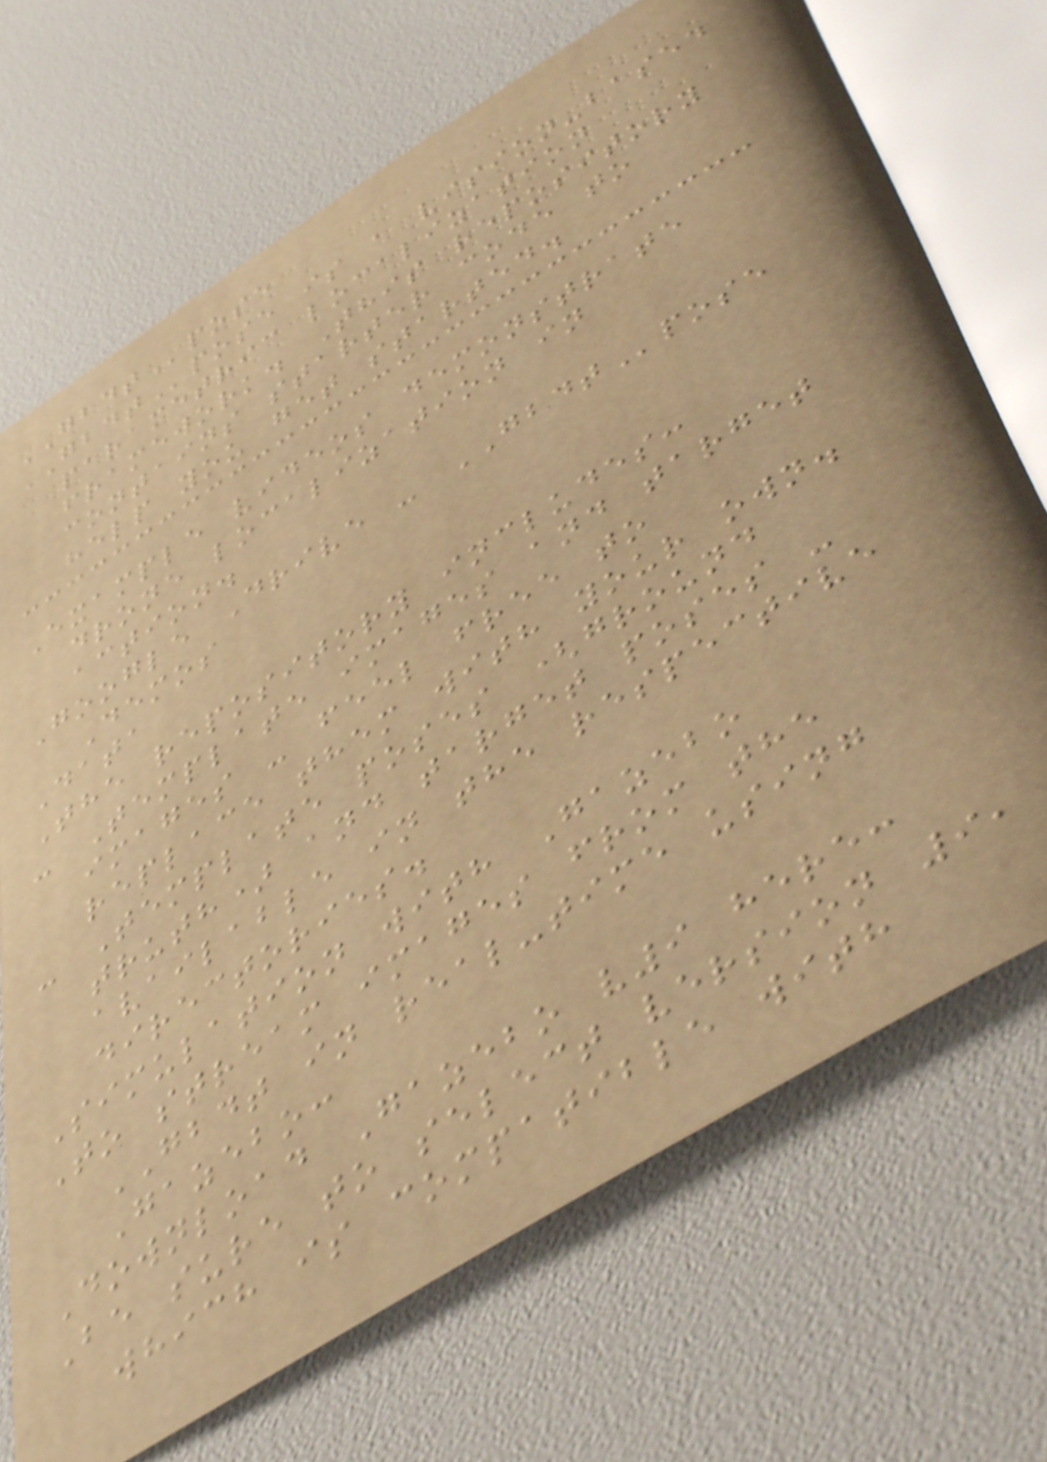GBDTpose
GBDTpose is a vision-based
parametric localization
framework. This repository
contains starter code to
help you get started.
Example videos demonstrate
drone localization in
action.
Google Drive - GBDTpose
Demos
Data
The repository includes:
- Template images and target
images - feel free to
replace them with your own.
- Template poses (ground
truth) and target poses -
available in the respective
directories.
Simulation with Gazebo
To stream images from the
GBDT in real-time using
Gazebo:
Download Gazebo v9 here:
Be sure to select version 9,
which is compatible with
